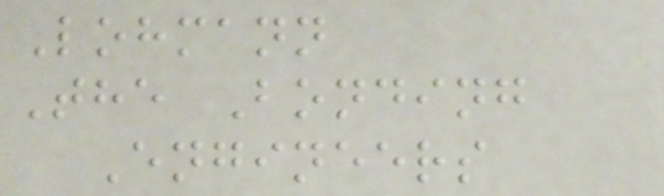Lohmann
The Bonding
Engineers
